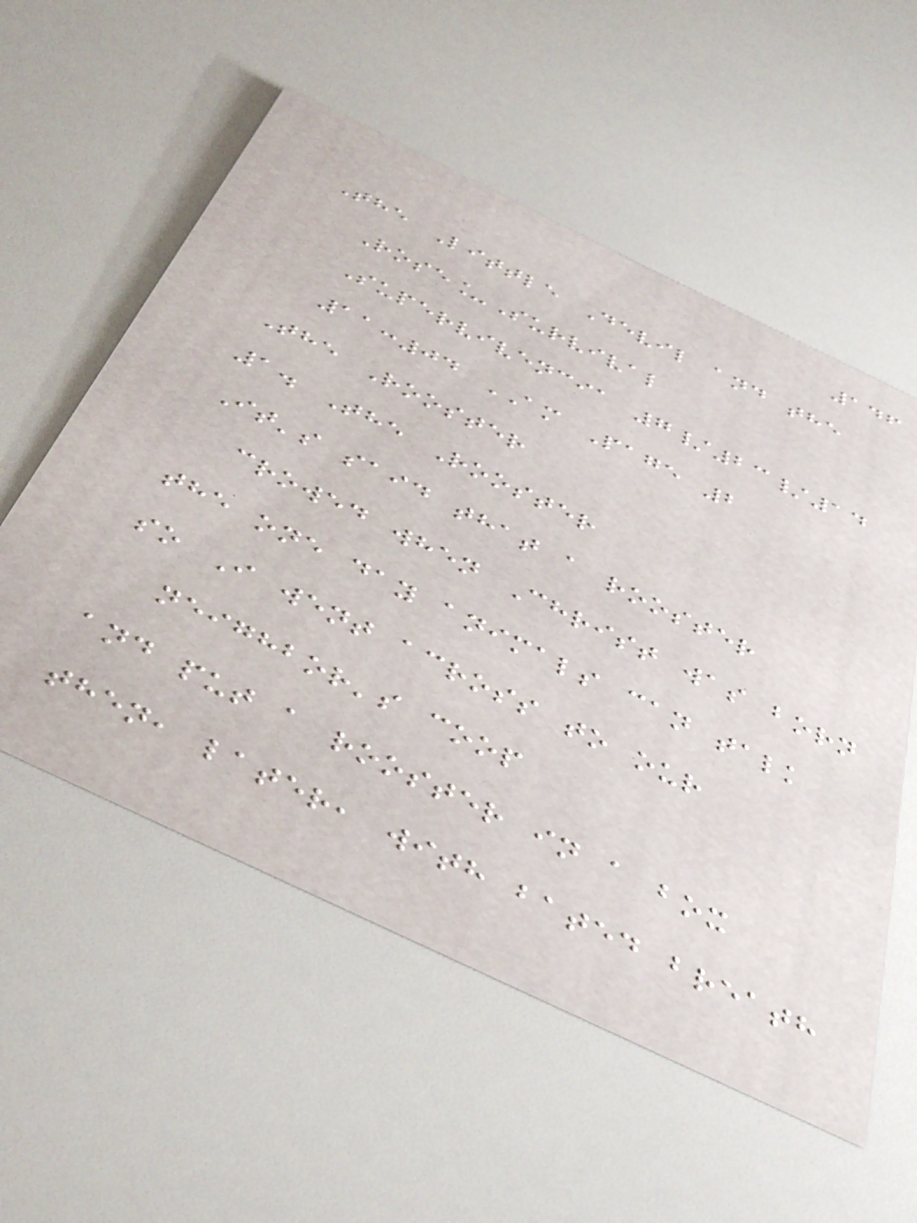146
The Little Devil and the
Rose_Survival
Supervivencia 7/23/14
11:04 AM Page 2
The Rooster
1. The Rooster
It's said that a rooster
crowed when Christ was born
the one day animals can talk
so I went across to our
neighbor's coop
and put a rooster in a box
then, later, with bated breath
